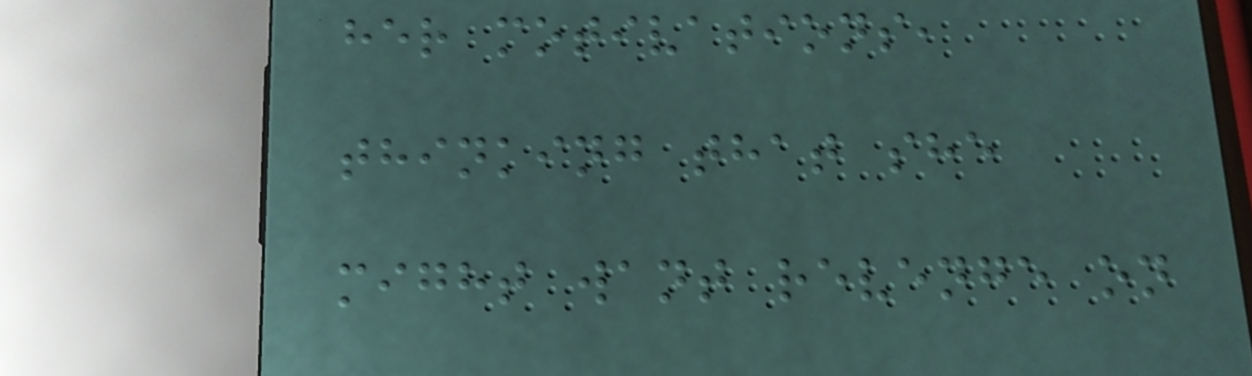her motivations,
thinking that she
might want revenge on
